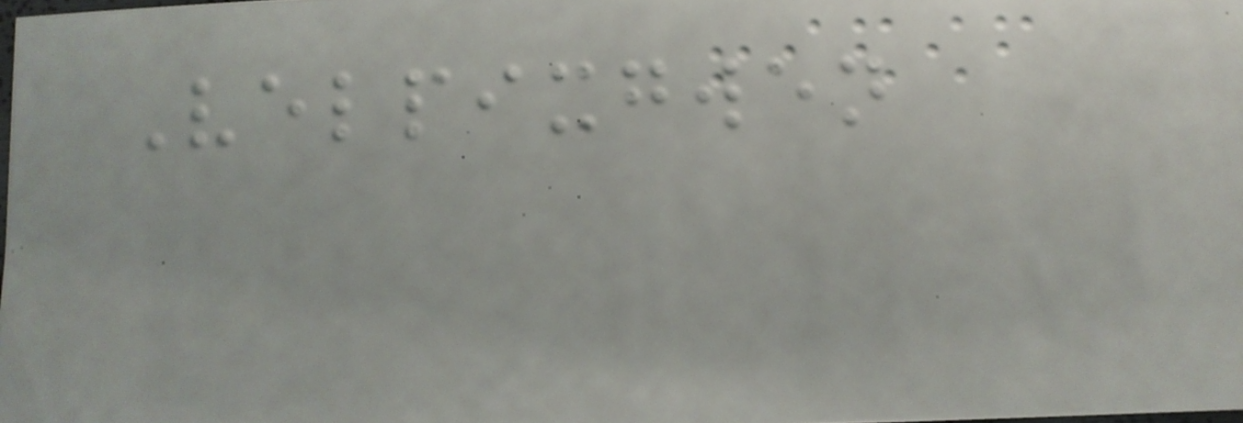Velpixgwen
